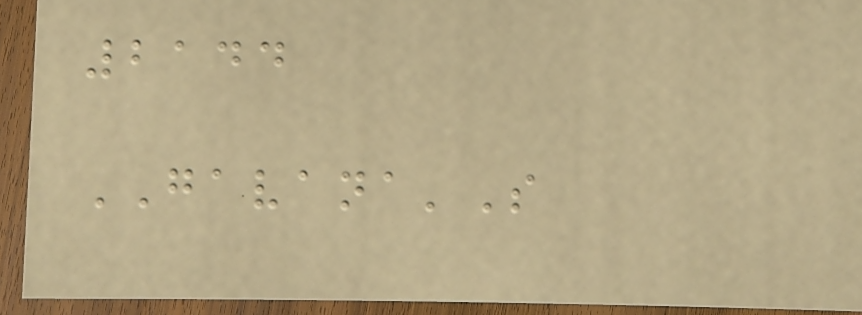2144
GAVANA'S
